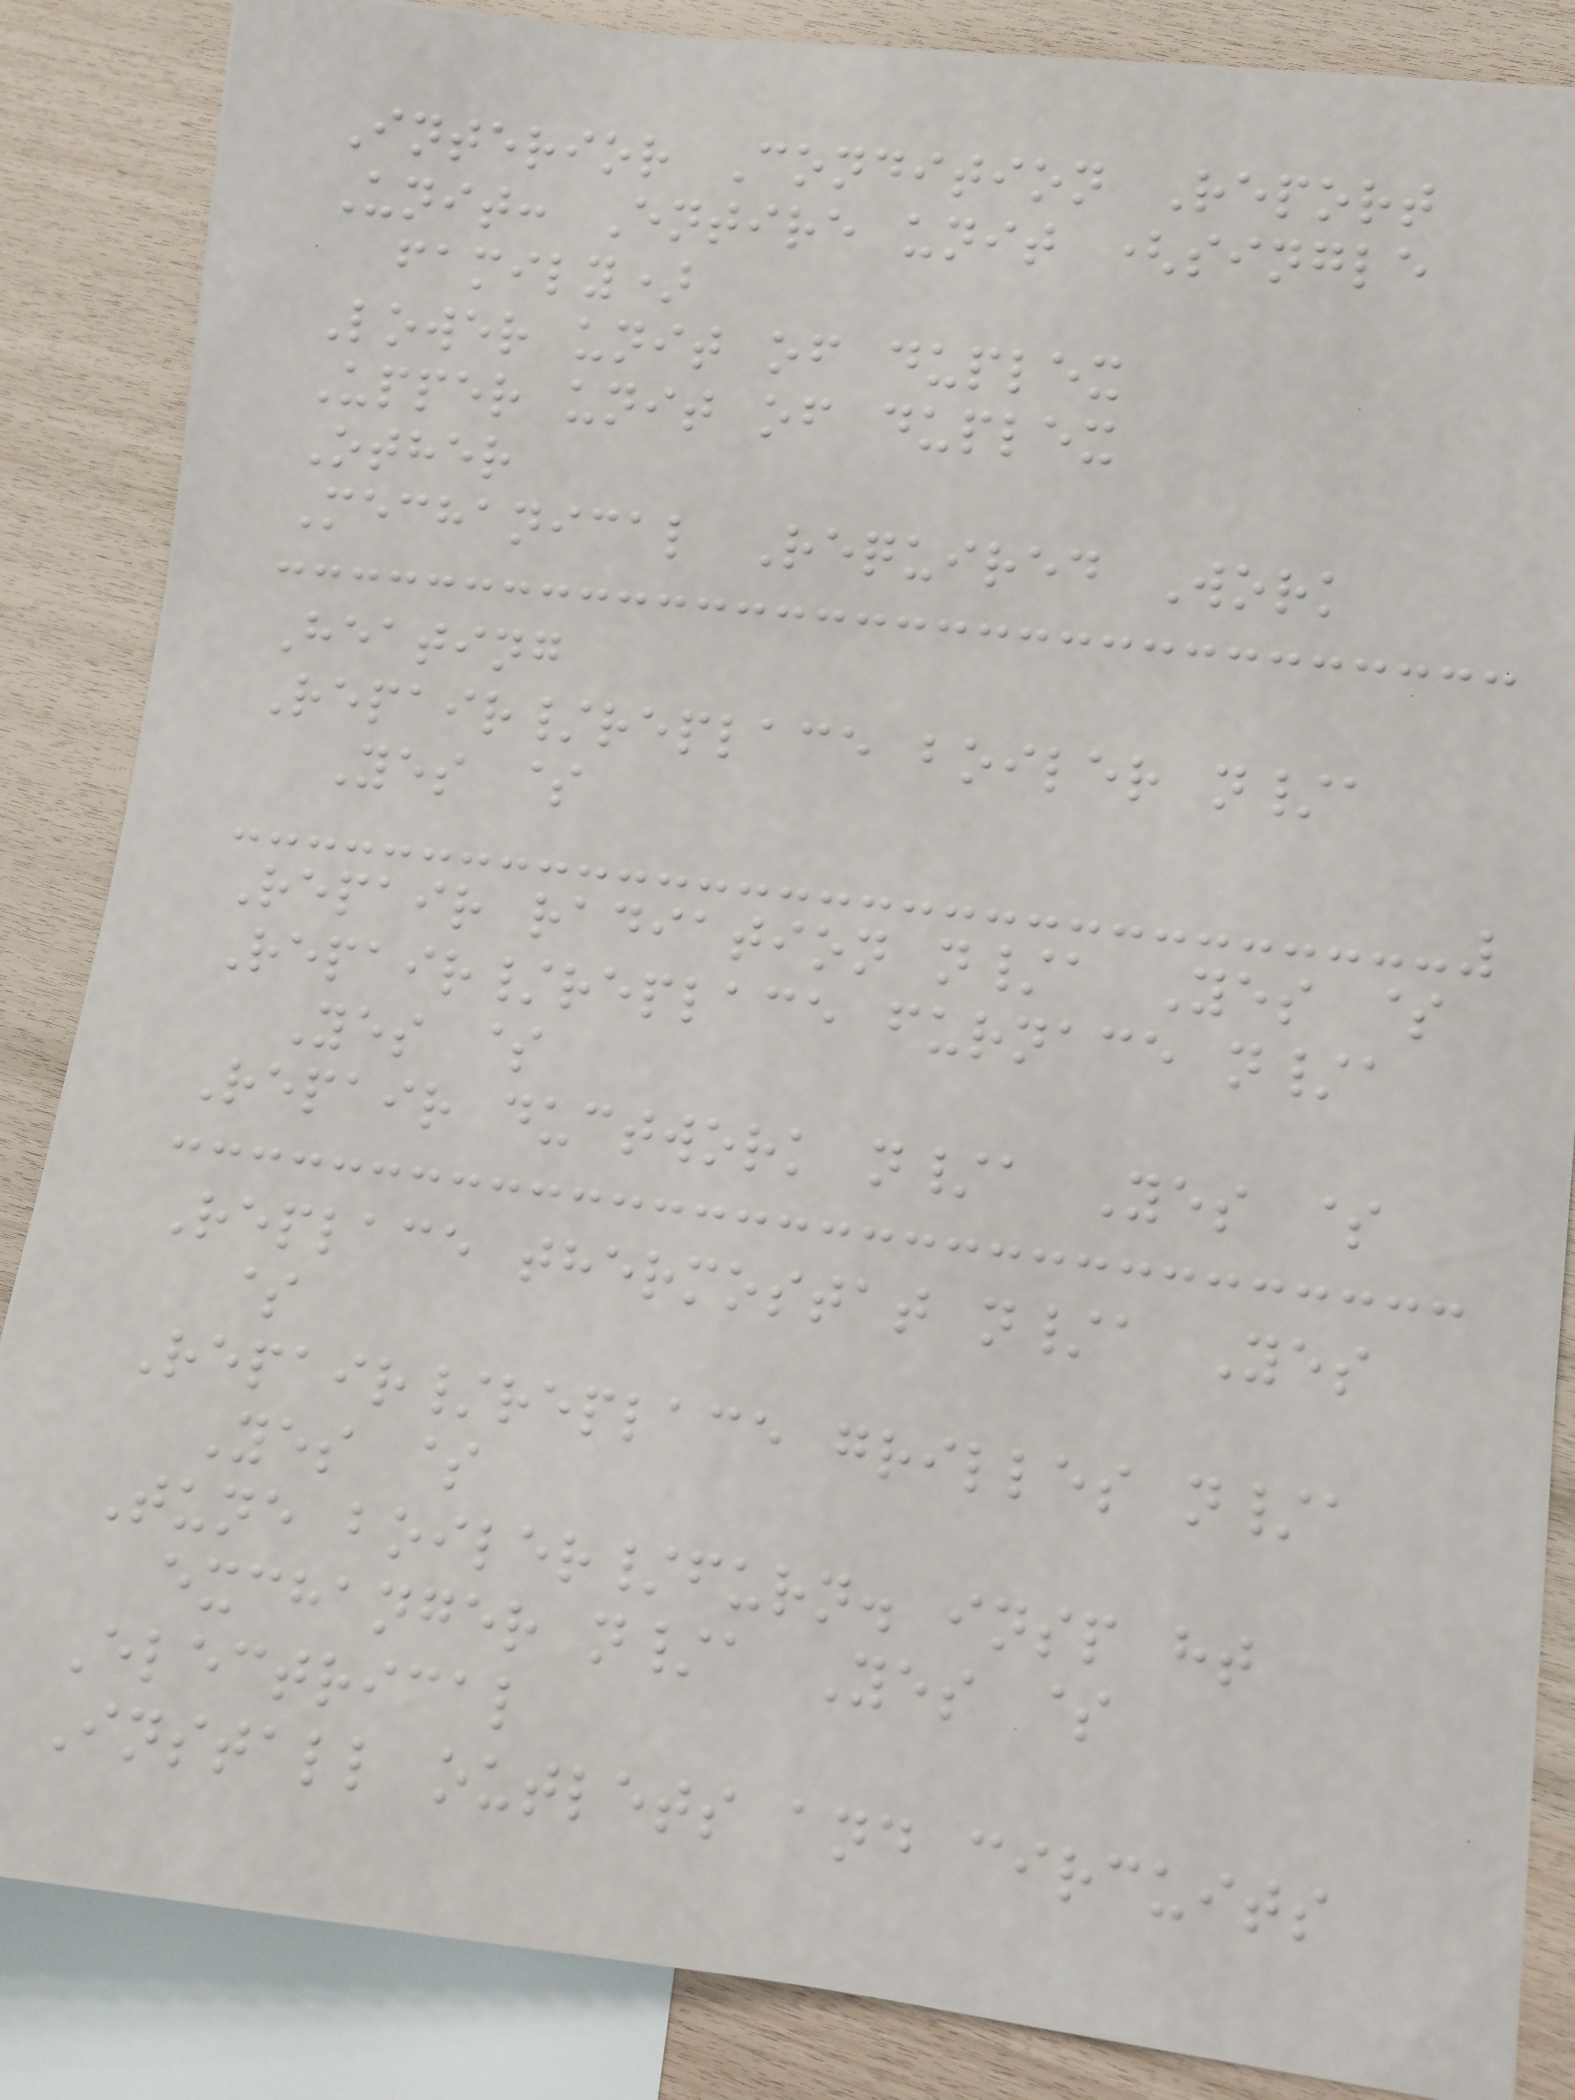Interior Condition Report
Unit: Entire unit (single
family)
Lower unit of duplex
Upper unit of duplex
Other
Mechanical Required Work
Heating
Repair/replace boiler n/a
Yes $
Repair radiation n/a Yes $
Repair/replace furnace n/a
Yes $
Repair ductwork n/a Yes $
Replace thermostat n/a Yes
$
Repair/replace grilles n/a
Yes $
Tune boiler/furn. insp ht
exchanger n/a Yes $
Electrical
Install outlets and circuits
